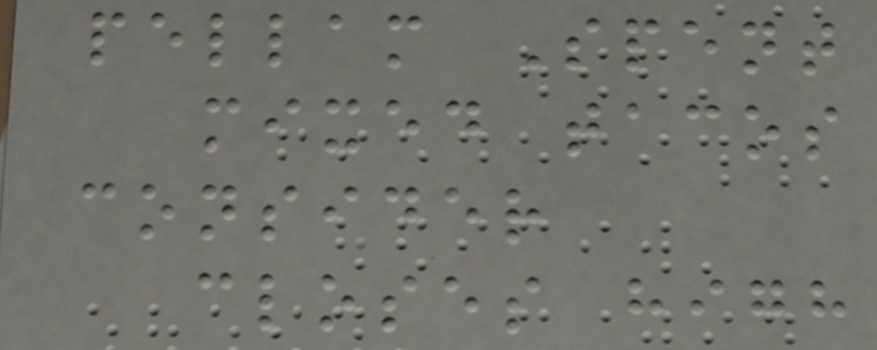pellam Spent
mixed tacos
consider
closes high
